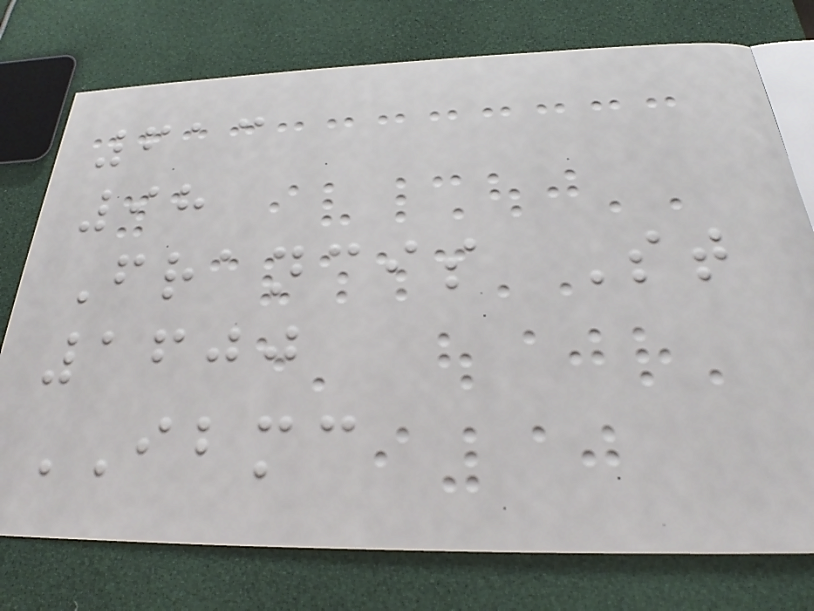613
98
Francis St
1600
IBMC
